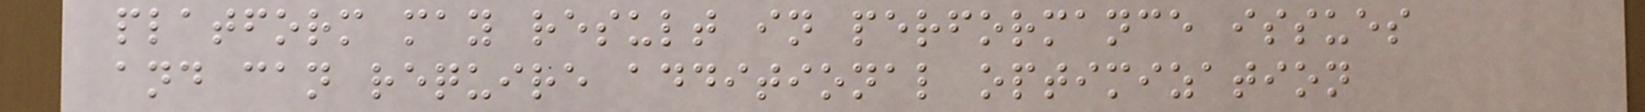platform may result in performance issues
and can require additional optimization
